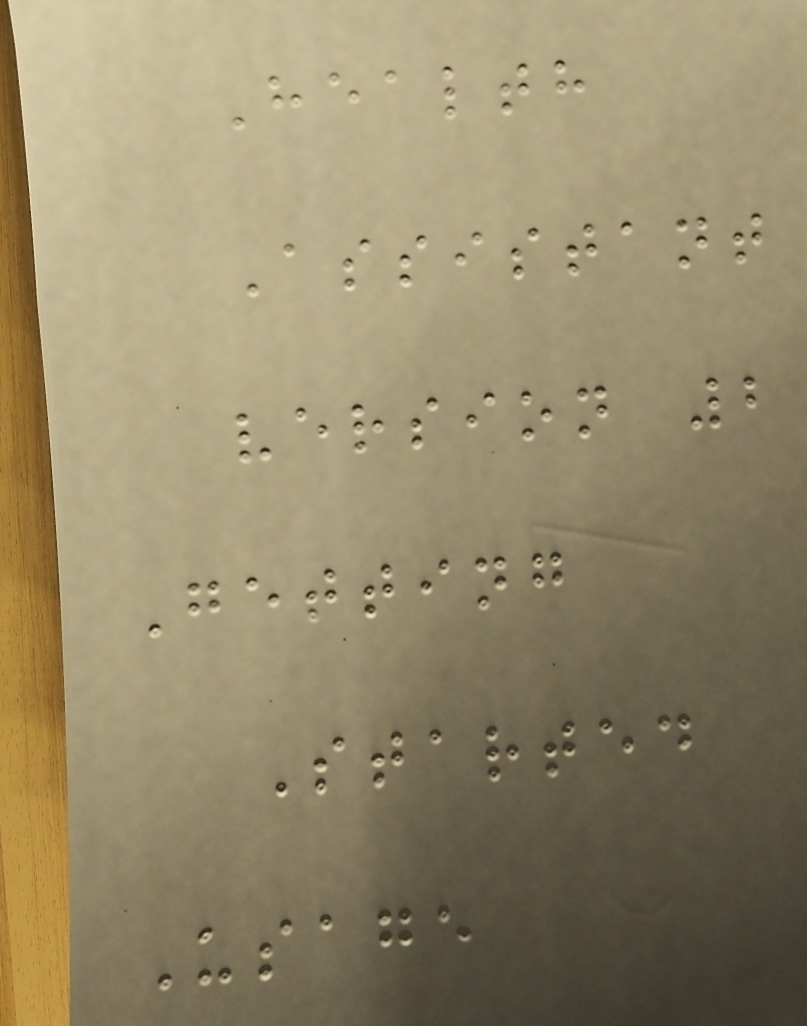Health
Assistant
version 2
Getting
Started
Usage
